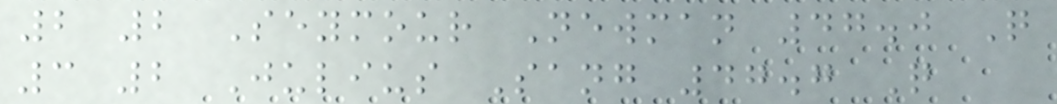2 2 Seymour Newman 47.0 Q
3 2 Julius Sang 47.7 Q
